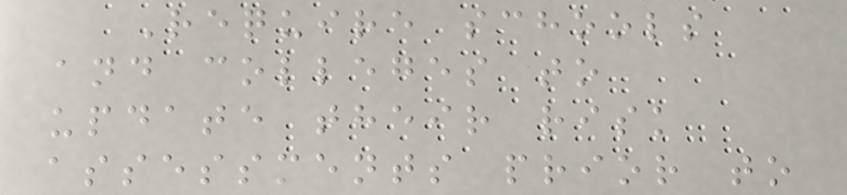Require schools
and colleges to
update their risk
assessments prior to
